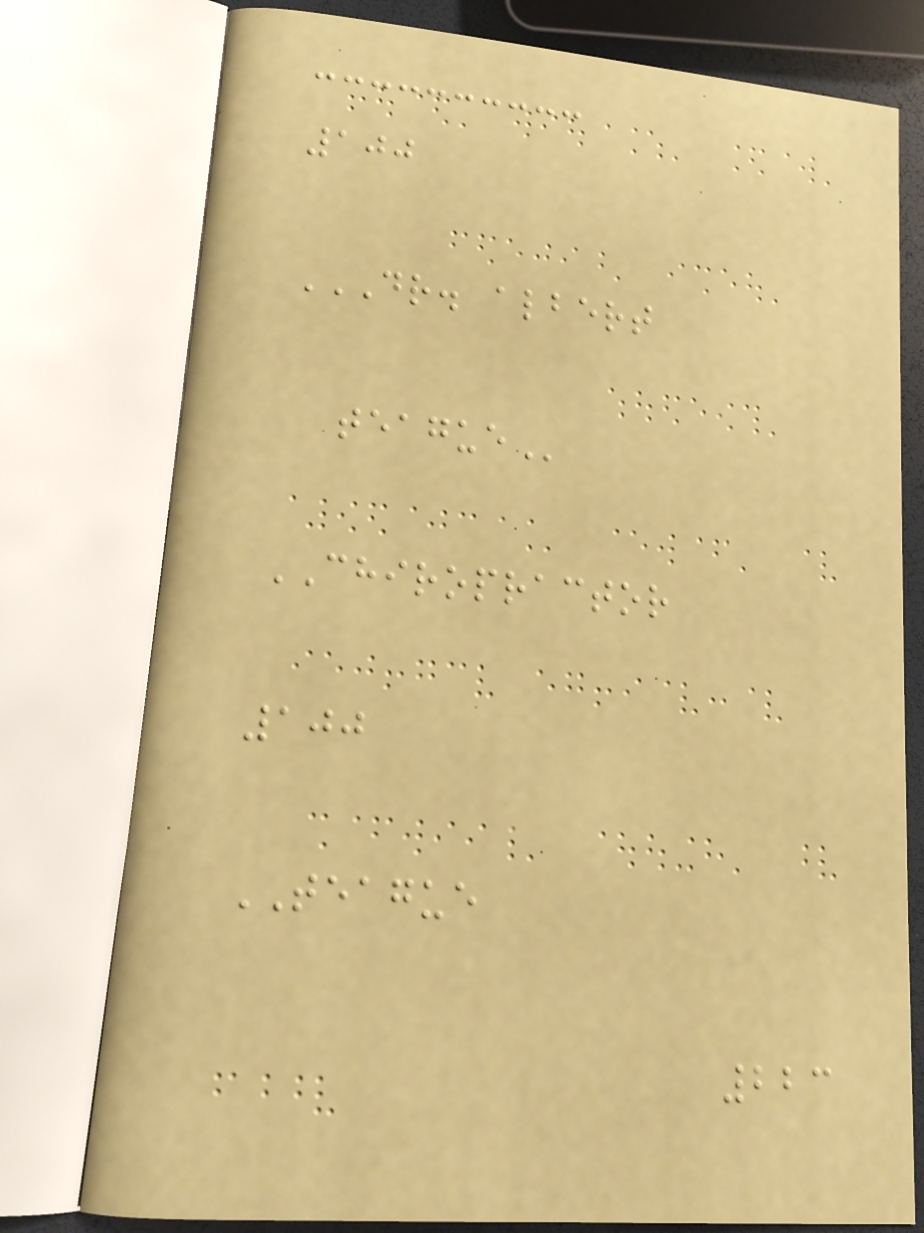100
DR. ALBERT
TEAGUE
CHIROPRACTOR
100
TEAGUE
223
